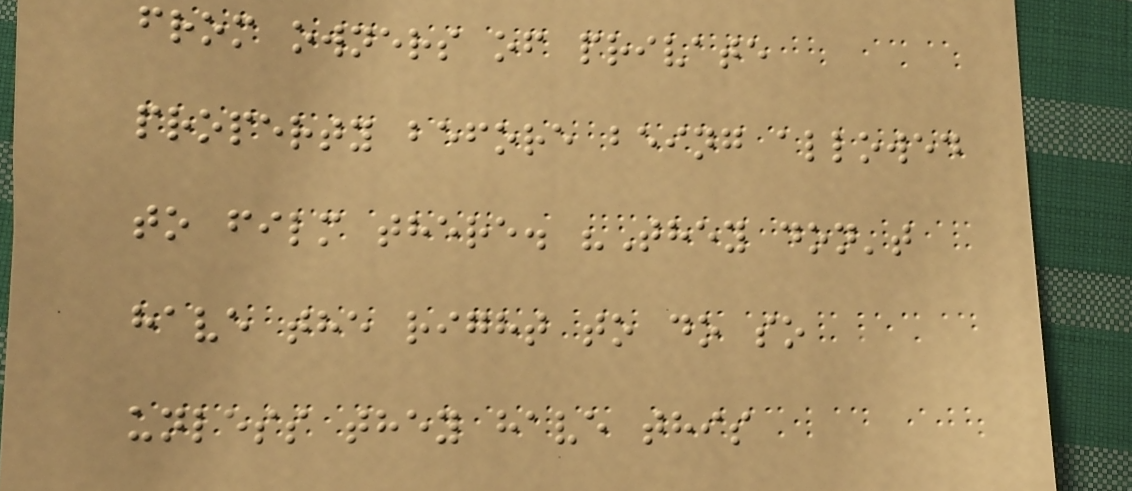from owners of private
property before being allowed
to film there. "They don't
have the right to do so
unless they have this
